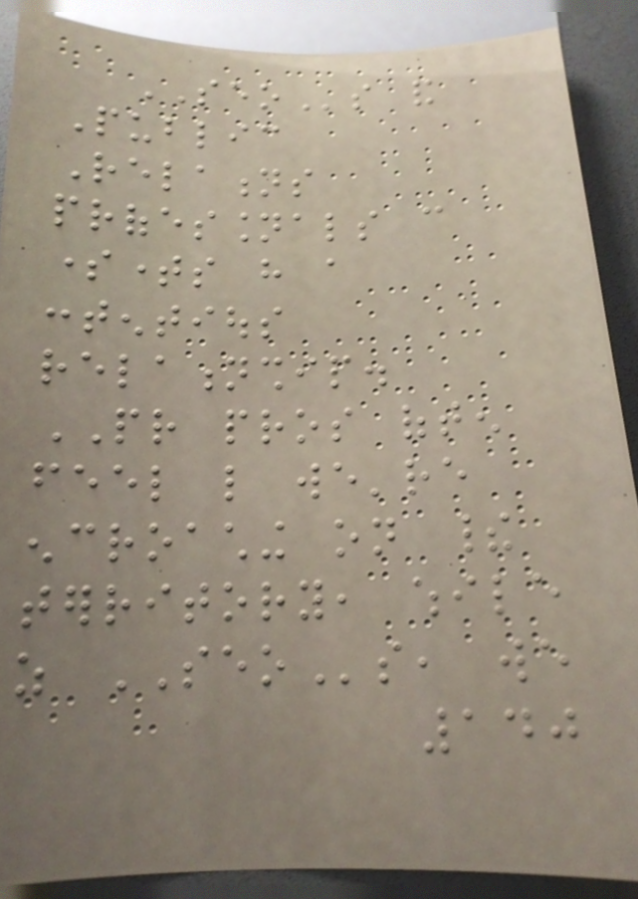SEOs and
Public
Relations
professionals can
sometimes have a
contentious
relationship.
PR pros often
feel like we're
encroaching on their
territory, while
as SEOs, we
140
